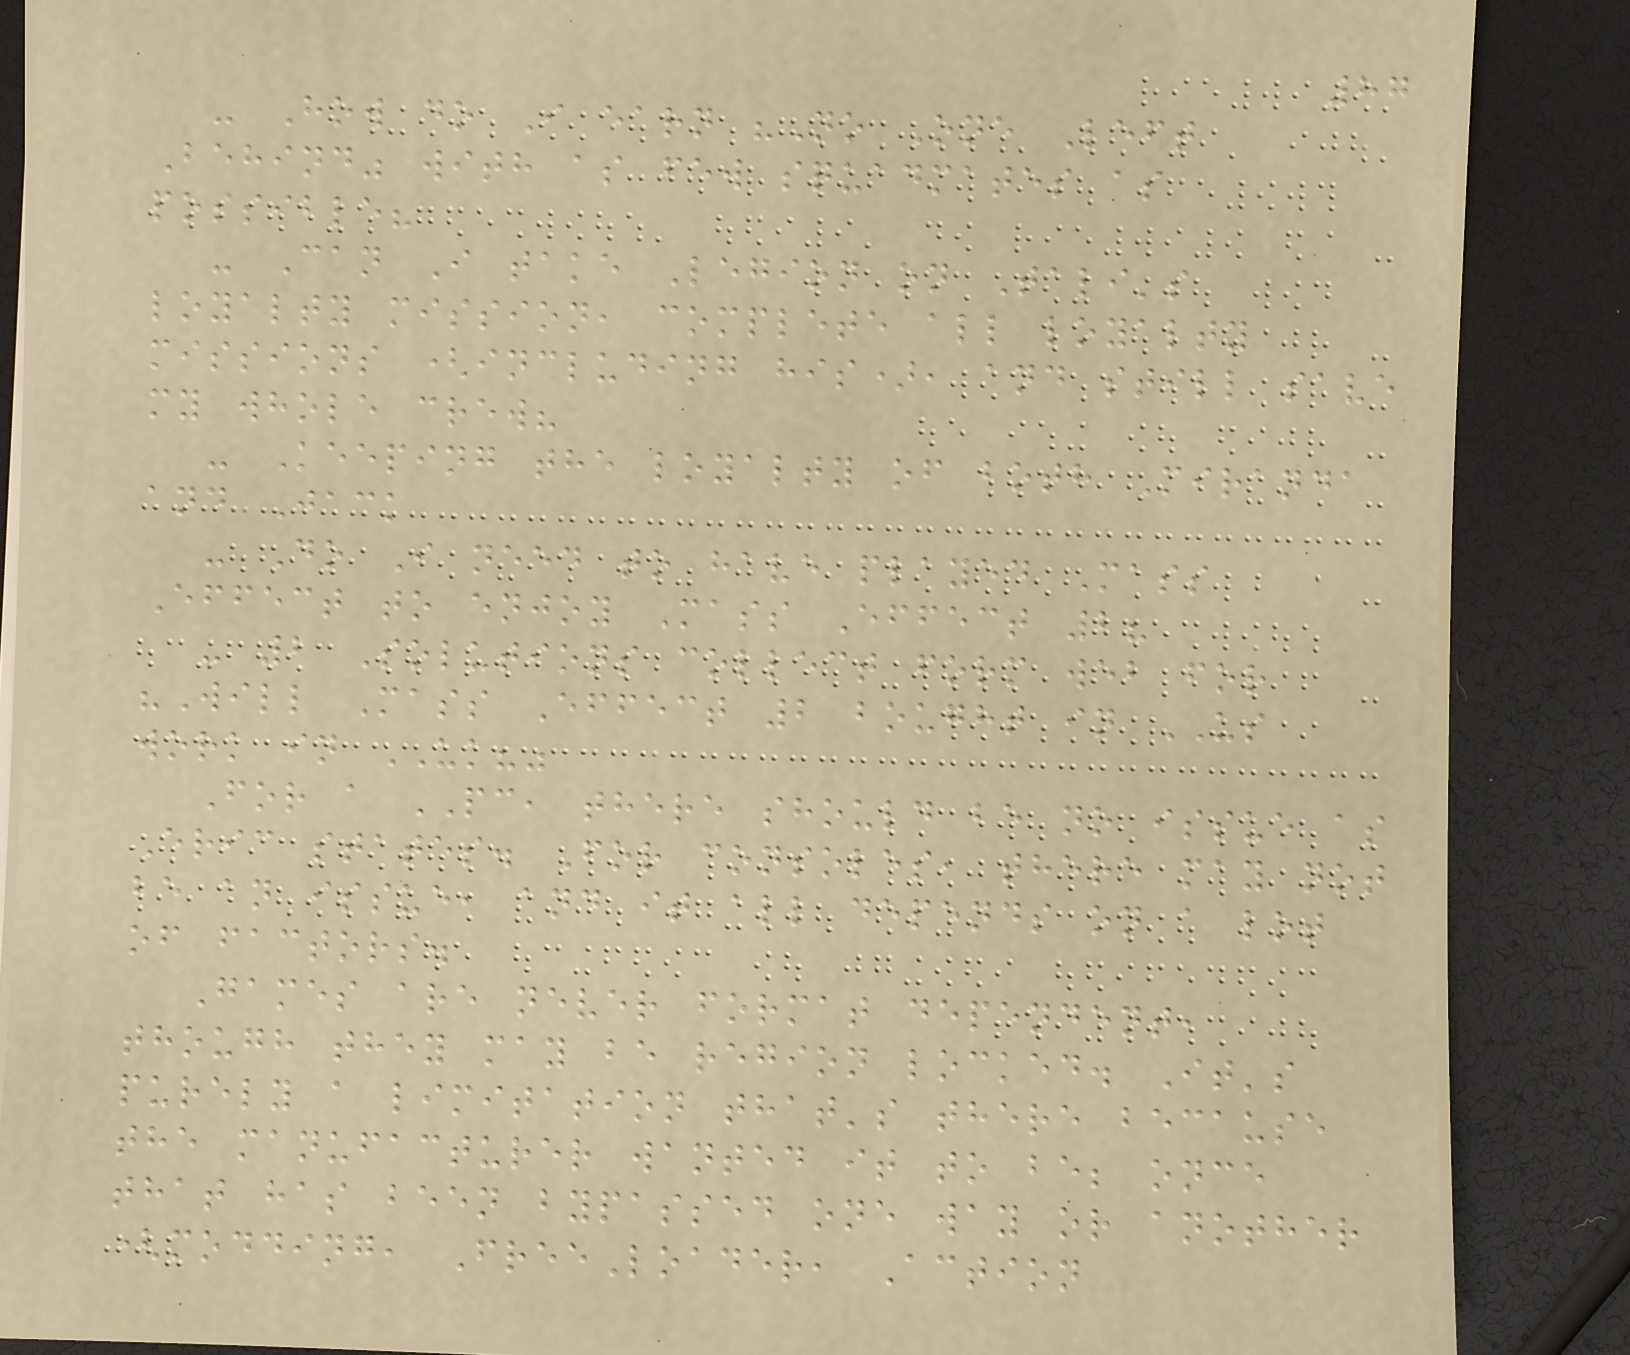87
- How do I earn "No One Left
Behind" with as few squadmates as
possible?
- Can I take Legion on Tali's
loyalty mission, complete all loyalty
missions (including his), and still save
my whole crew?
- Keeping the loyalty of both Miranda
and Jack
- Do I need to have played Mass
Effect to enjoy Mass Effect 2?
- 2 Solutions collect form web for
"Will Mass Effect 2 bought in US
work in UK?"
For a PC, there should be no issue as
Eric states. For consoles, there may not
be an issue, and it all depends on a lot
of factors.
Games are never format dependent,
though they may be region locked. It's
purely a limitation that's there because
the manufacturer wanted it to be; once
that has been bypassed one way or another
(modding, FreeLoader, Action
